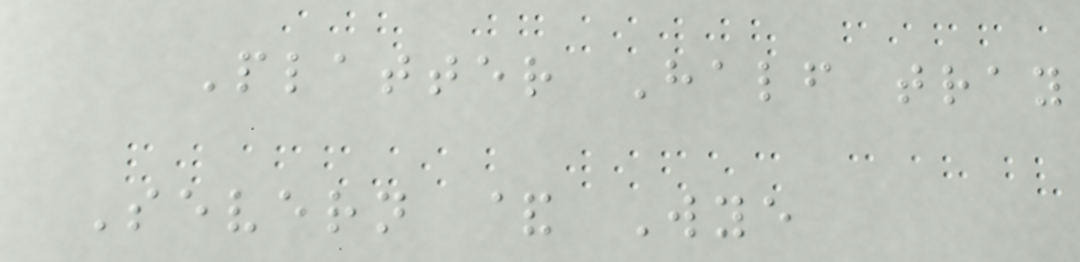Platter Half tray
Severn & Wye
